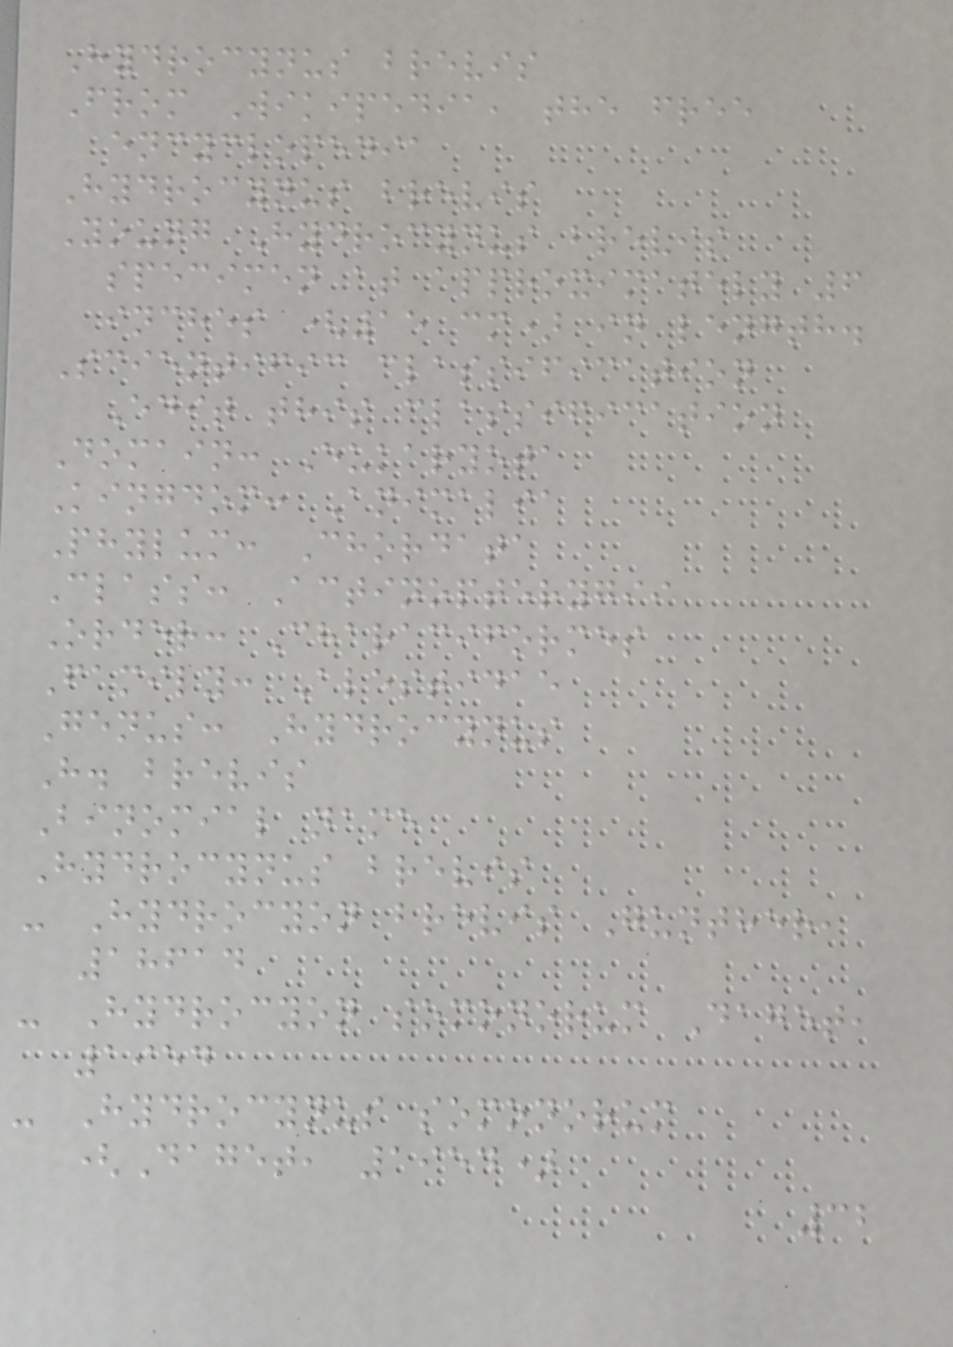Hydrocynus brevis
From Wikipedia, the free
encyclopedia
Hydrocynus brevis
Young Hydrocynus brevis
specimen at approximately 6
inches (15 cm) in length.
Scientific classification
Edit this classification
Domain: Eukaryota
Kingdom: Animalia
Phylum: Chordata
Class: Actinopterygii
Order: Characiformes
Family: Alestidae
Genus: Hydrocynus
H. brevis
Binomial name
Hydrocynus brevis
- Hydrocyon brevis Gunther,
18614
- Hydrocyon somonorum Daget,
1954
- Hydrocynus somonorum
(Daget, 1954)
32
